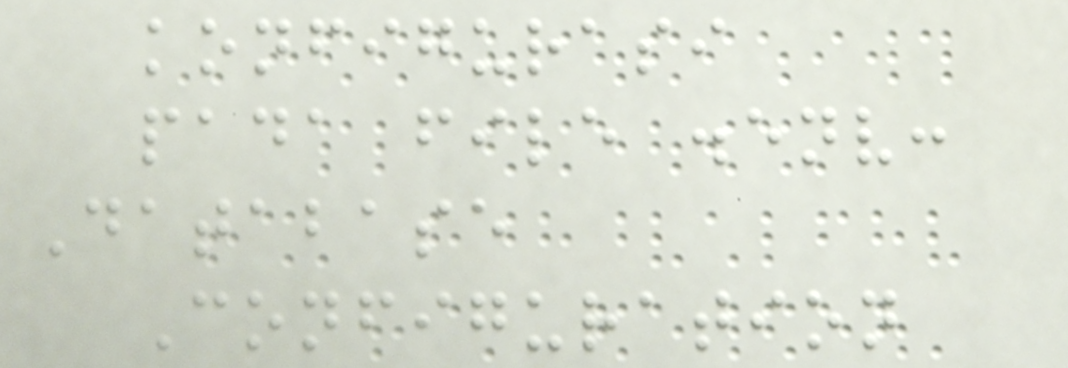konfigurasi
pada file .env:
Database
Configuration
